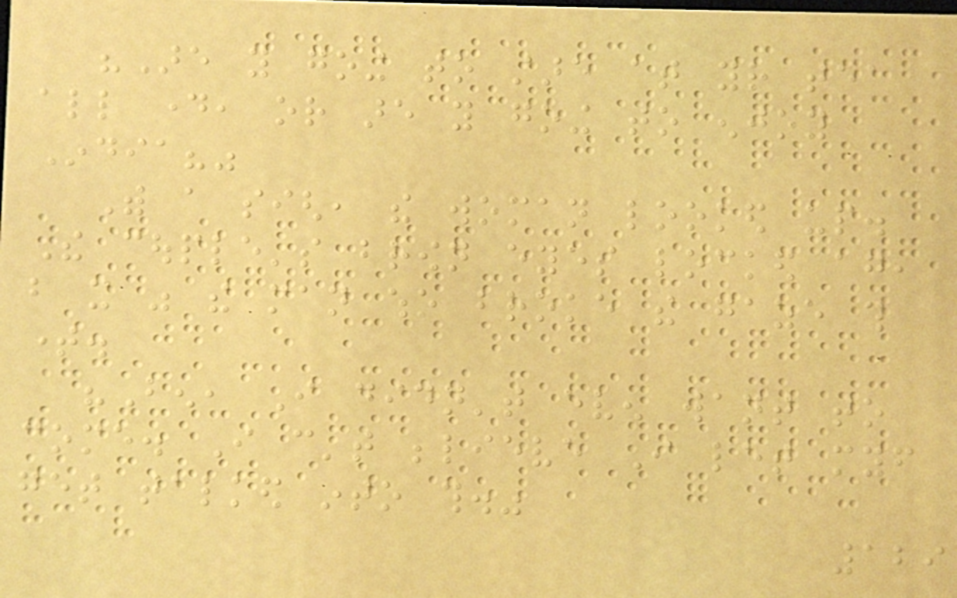"Are you going to stare at your tea
all day, or are you going to enjoy
India?"
With a sigh, the woman looked up.
The couple's brown eyes locked again,
but it was the man who broke the gaze this
time.
"Ben, I didn't even want to
come. I can't believe I let myself
get talked into this."
129
